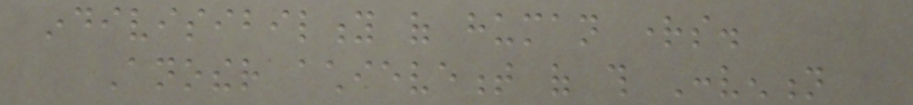indivisibility of human rights.
Another achievement of this Convention
